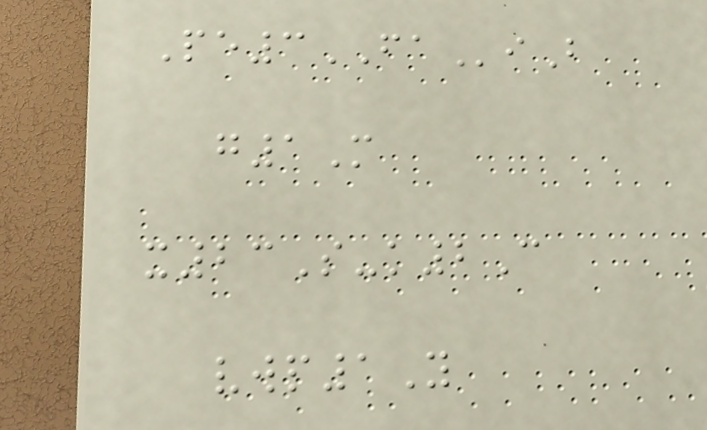Pe3FAiB
g1M
x23S-k2C
vwp1Y
